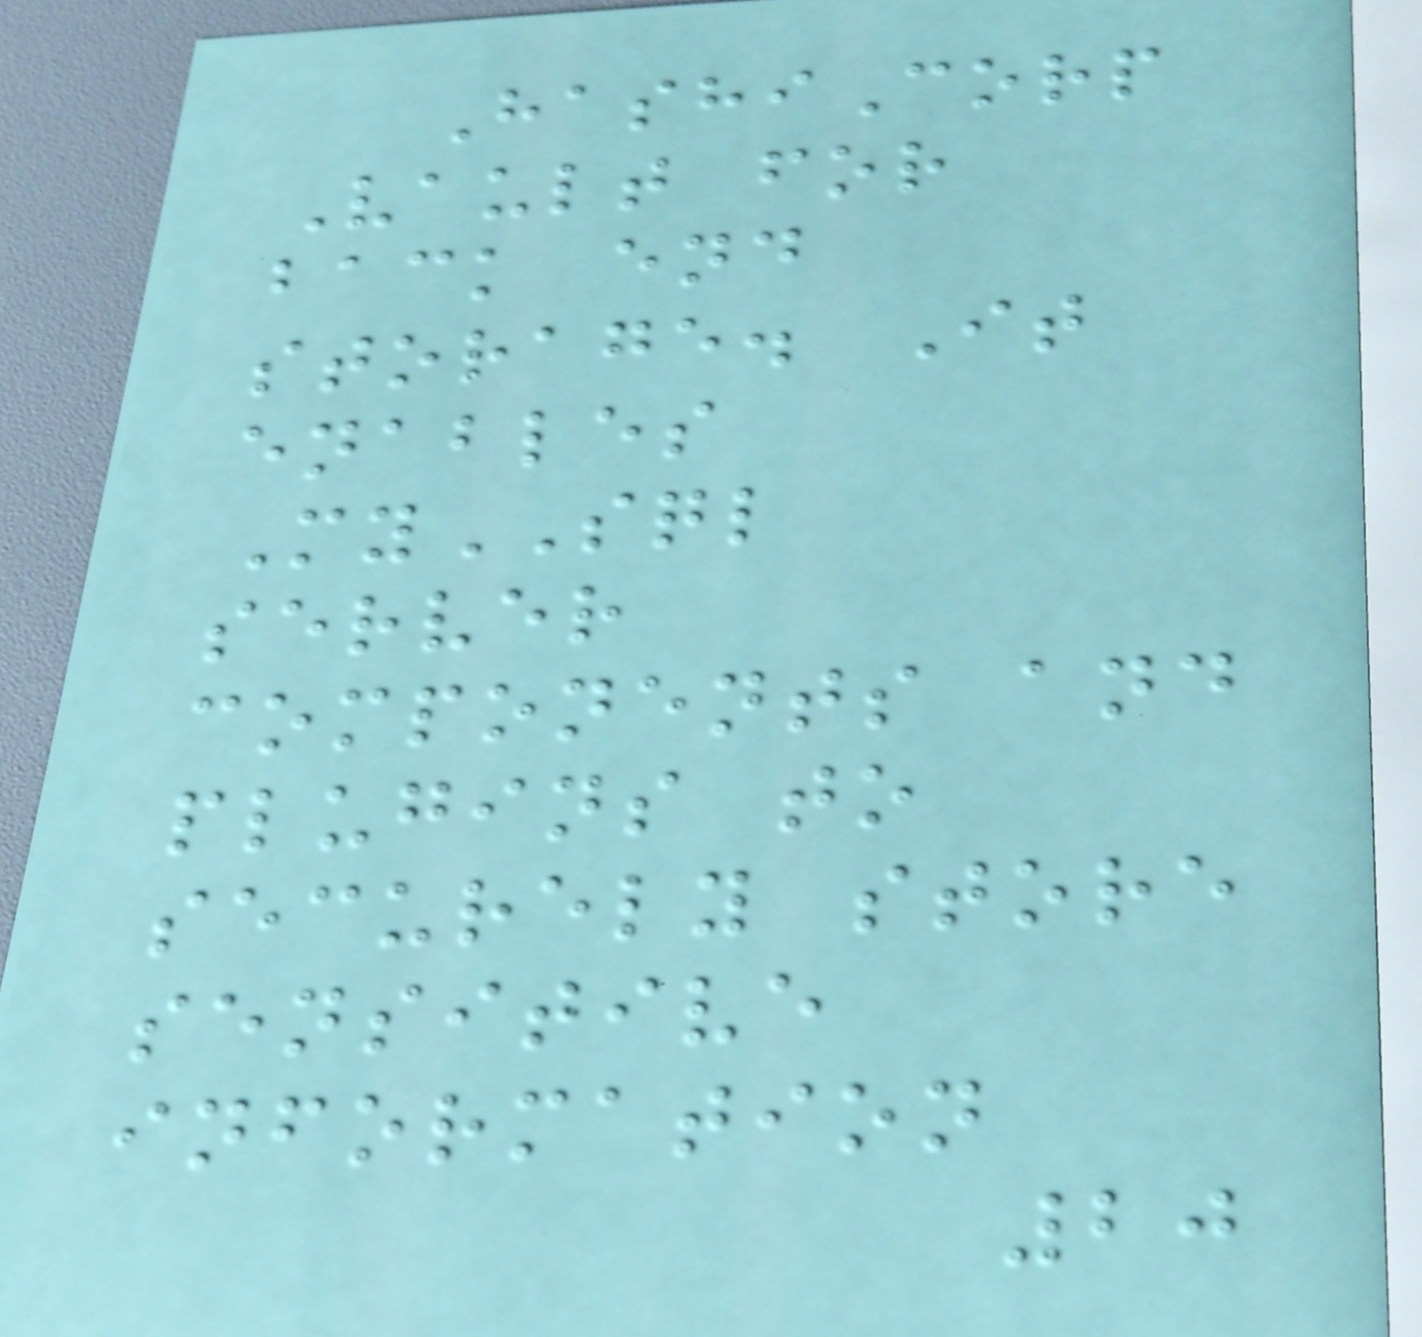HashiCorp
Vault for
back end
storage. It
enables
MySQL
server
components and
plugins to
securely store
sensitive
information
20
